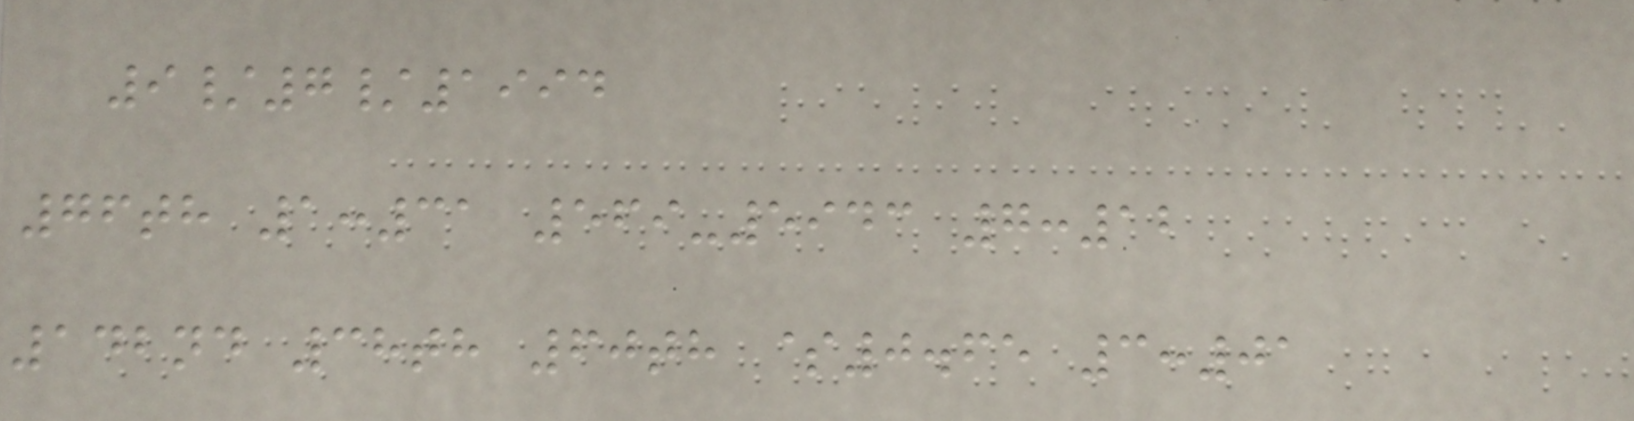9/7/1994
76th 1:31 569-5943 7:12
142nd 38th 60th $0.65 3:01
